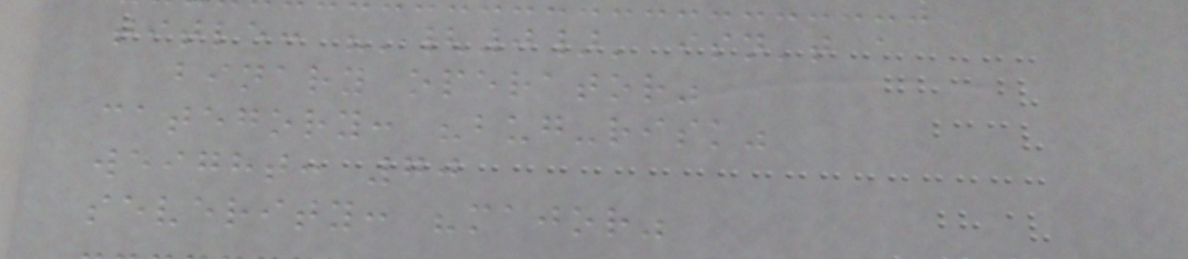title: "'{0}' isn't a
binary operator"
category: "bug-risk"
weight: 70
severity: "major"
